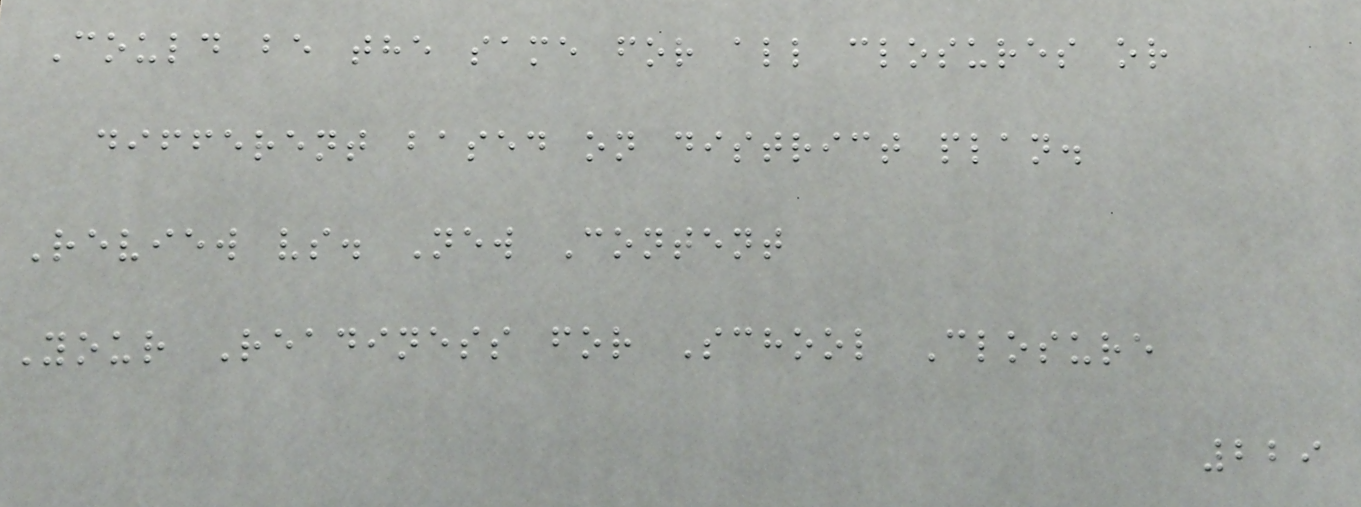Could be the same for all closures or
different based on district plan.
Review vs. New Content
Your Readiness for School Closure
229
